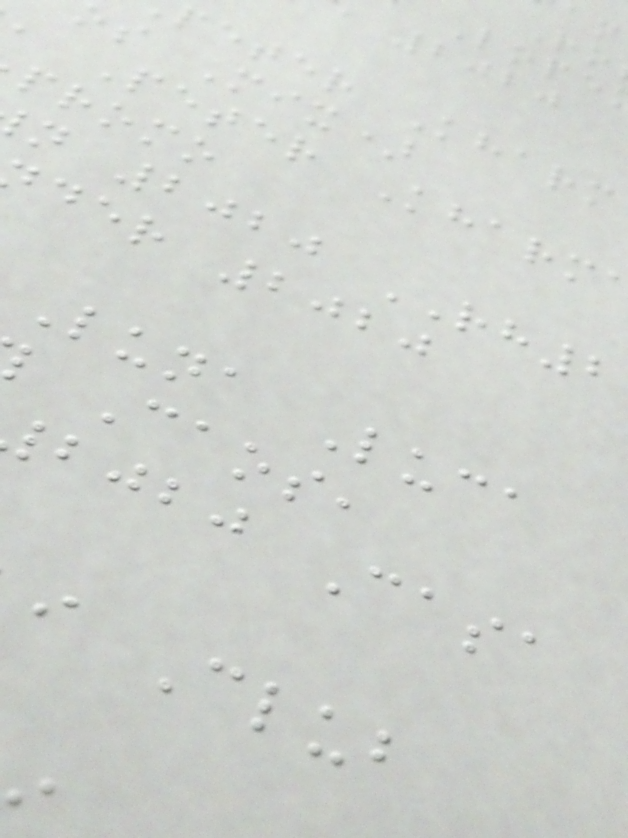peter Kharm
os Mix)
, Peter Kharm
promo
n 2020 RH2
der 2020
Luna Luca
Caos,
bjbj Casa
i Club
